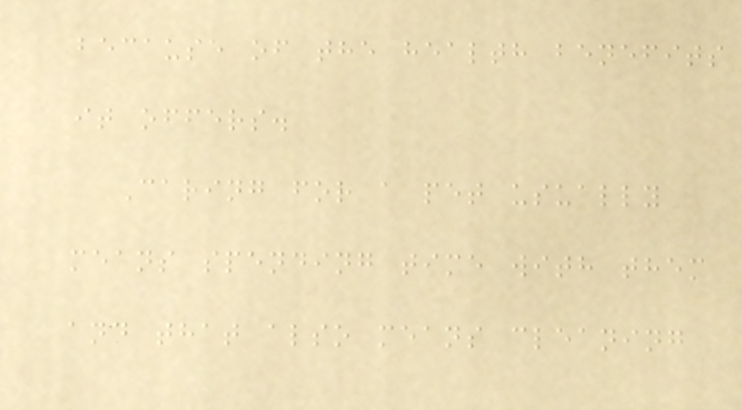because of the health benefits
it offers.
Caring for a pet usually
means spending time with them
and that also means cleaning
